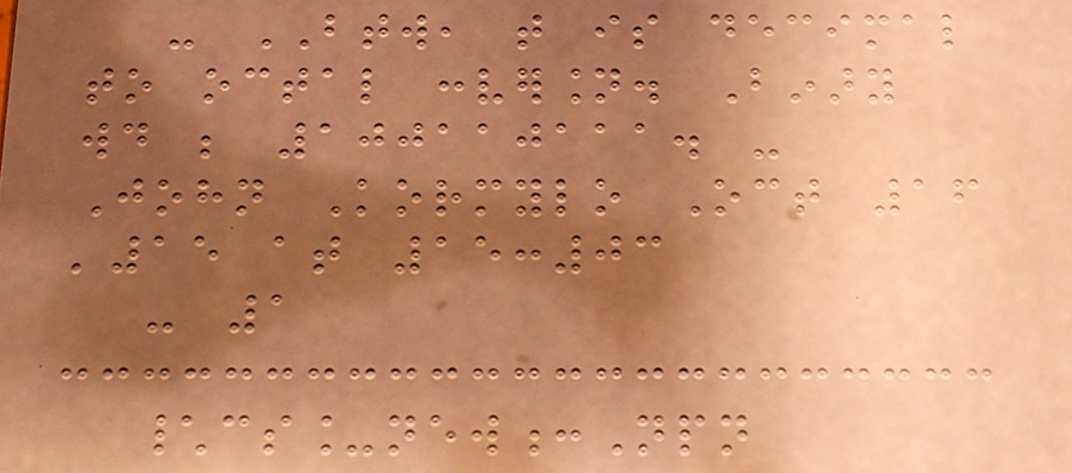- BTW, that is decimal
to octal conversion. Binary
would be 100110111. -
John Kormylo Oct 16
'15 at 15:03
- 1
\cs_new:Npn
